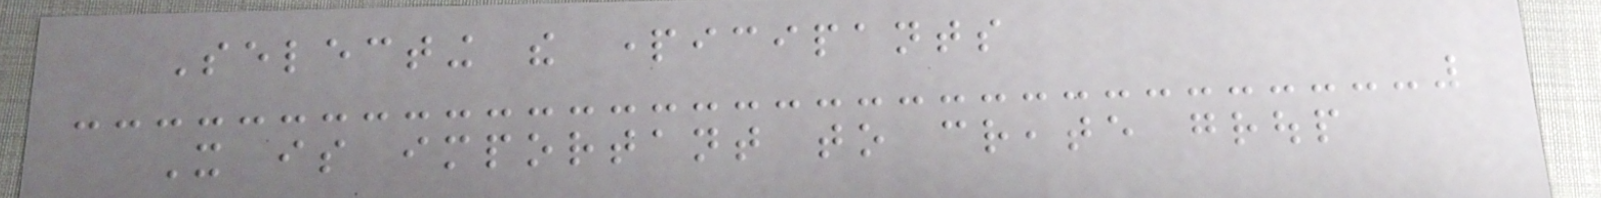Selecting the participants
It is important to create group
